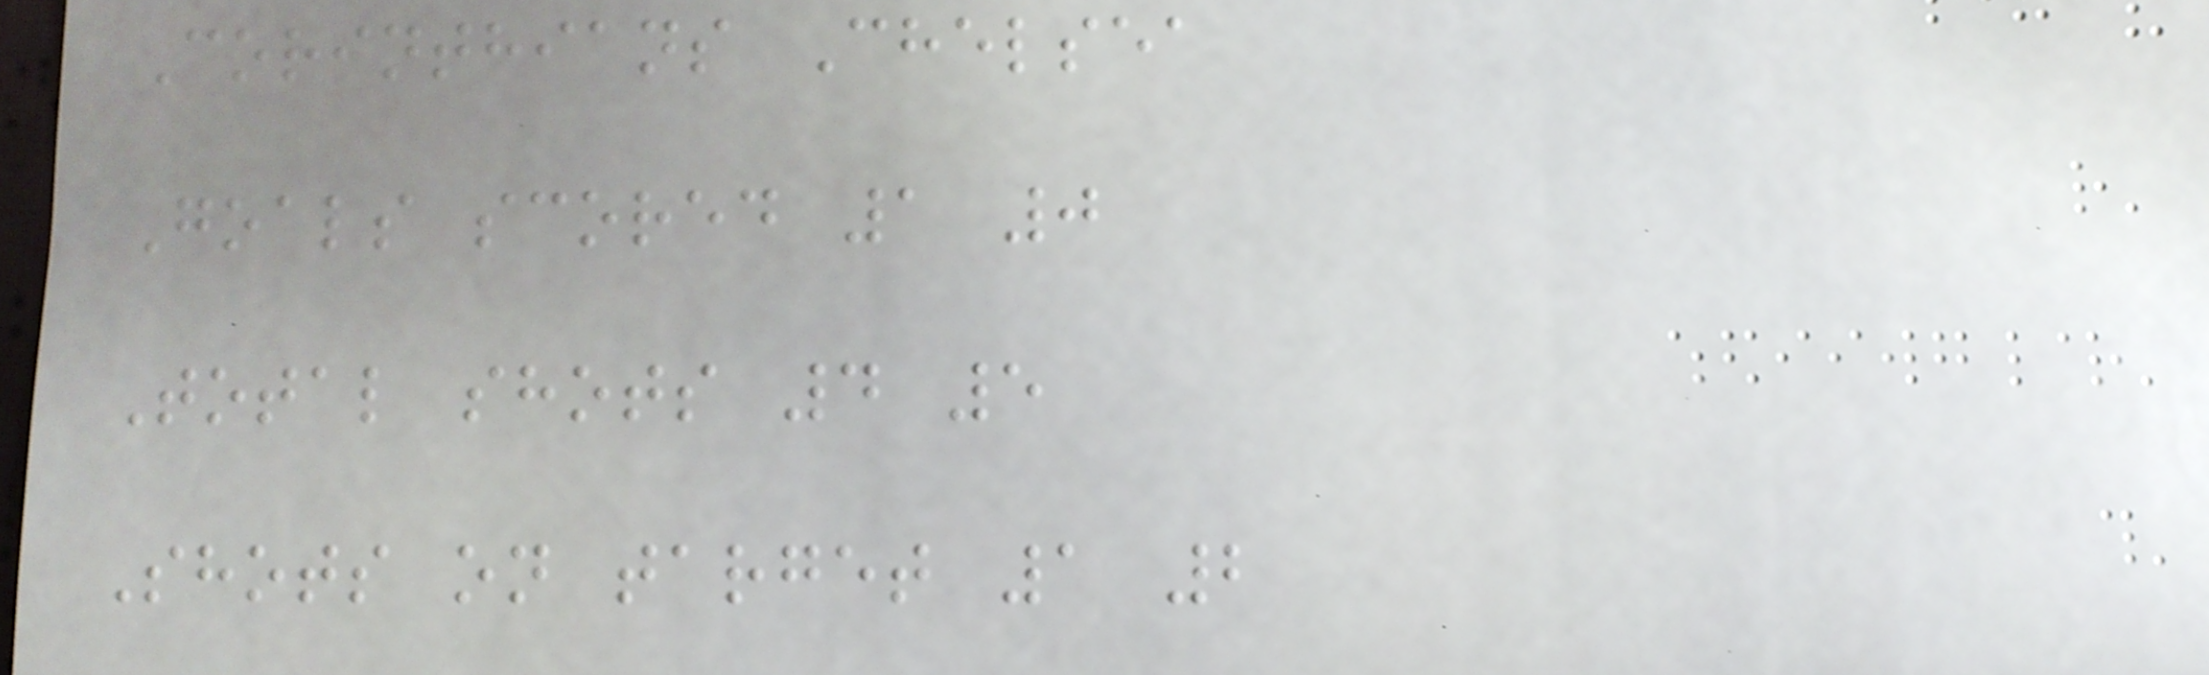Corinthians Chelsea
Goals scored 1 0
Total shots 4 5
Shots on target 1 2
